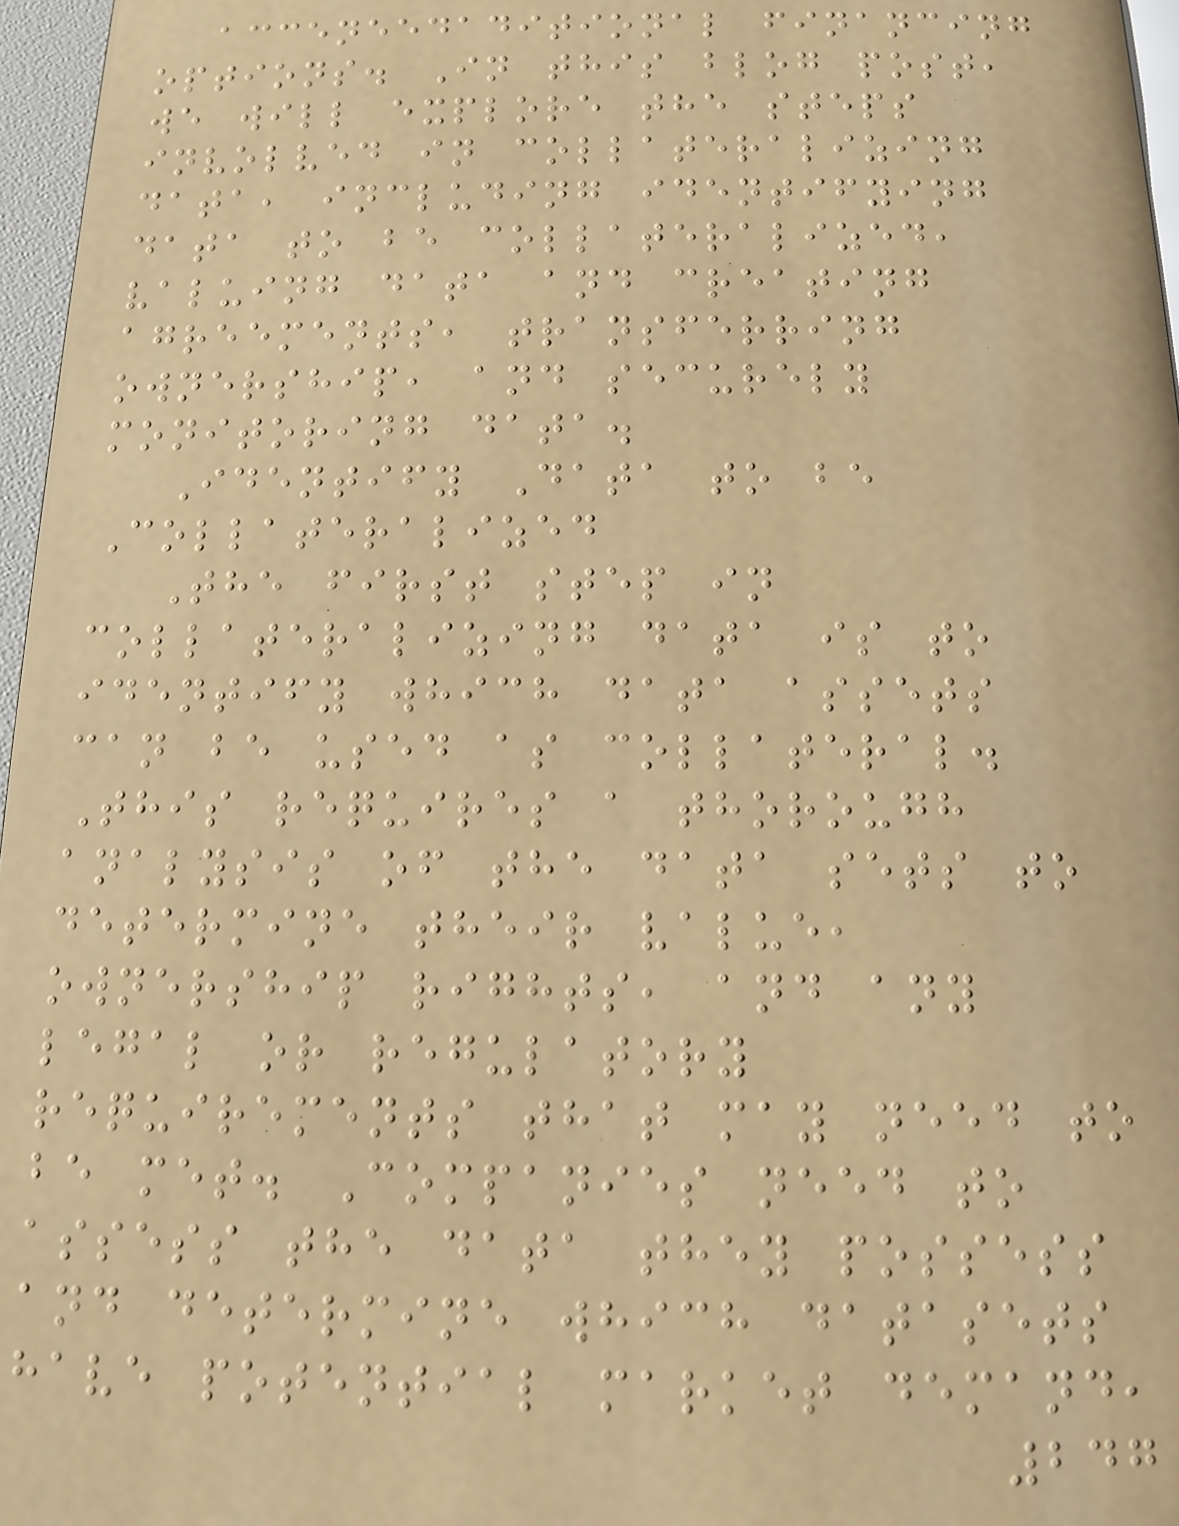acceneedaditional financing
options. In this blog post,
we will explore the steps
involved in collateralizing
data, including identifying
data to be collateralized,
valuing data and creating
agreements, transferring
ownership, and securely
monitoring data.
Identify Data to be
Collateralized
The first step in
collateralizing data is to
identify which data assets
can be used as collateral.
This requires a thorough
analysis of the data sets to
determine their value,
ownership rights, and any
legal or regulatory
requirements that may need to
be met. Companies need to
assess the data they possess
and determine which datasets
have potential market demand,
247
